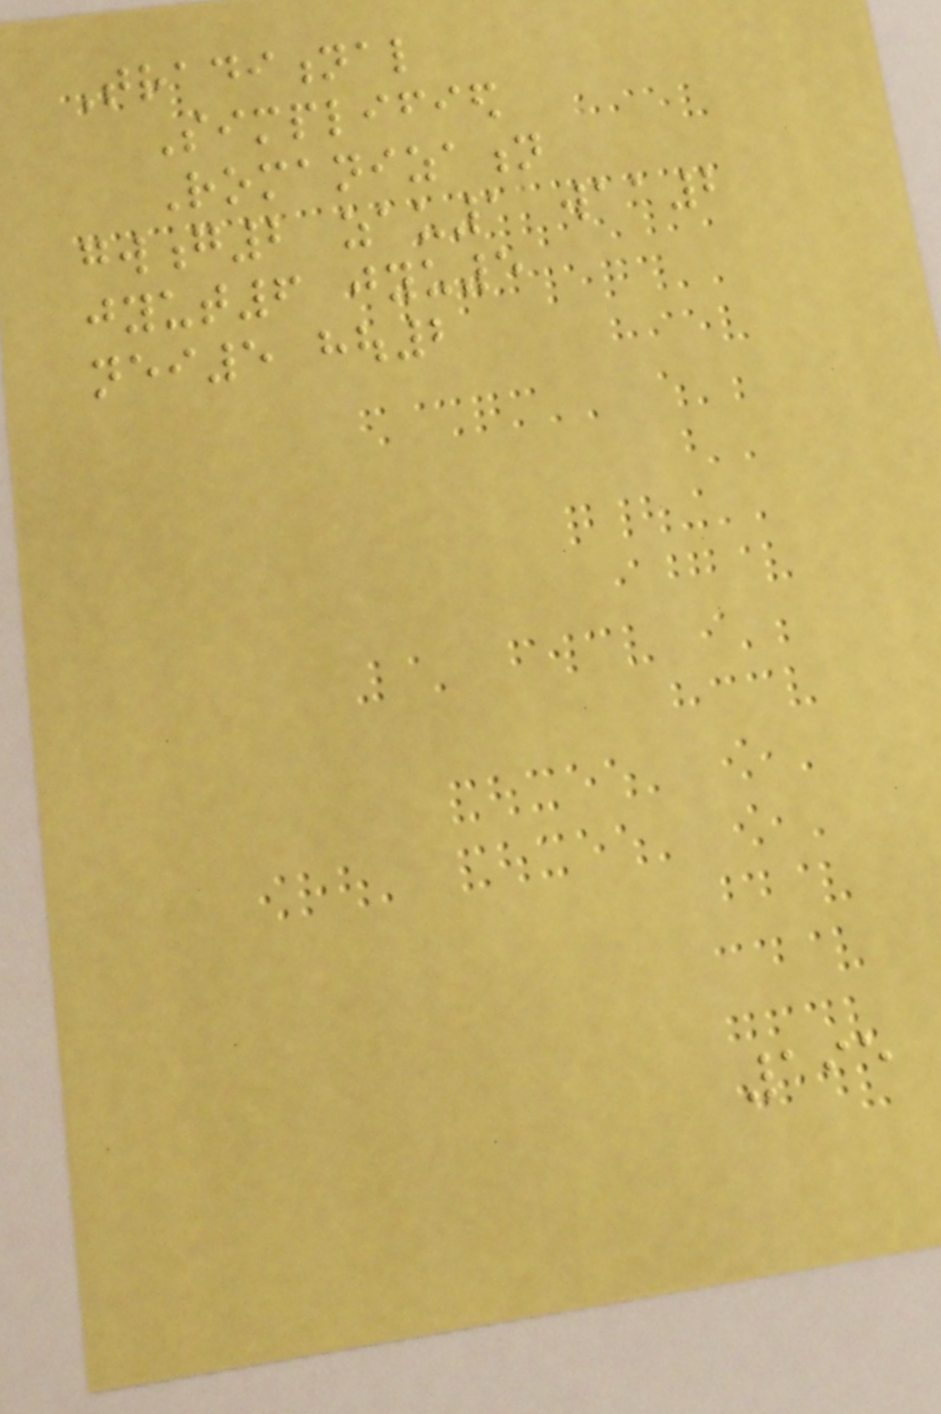Traditional
Simplified
Romanization
gwong2 zau1 waa2
jyut6 jyu5
nei5 hou2
195
